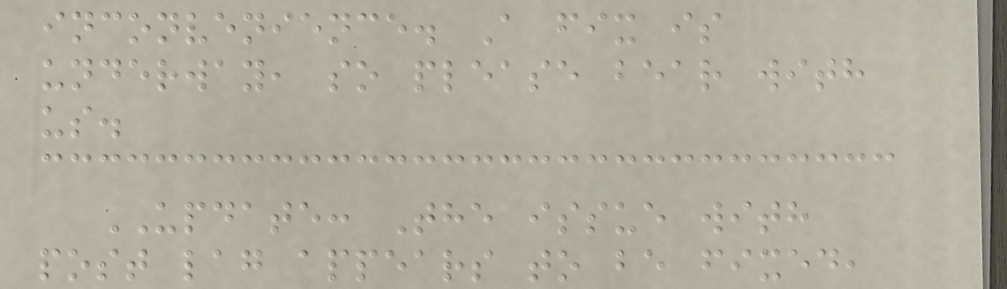inconvenience. A fix is
underway, so please bear with
us.
UPDATE: The issue with
post lag appears to be fixed,
